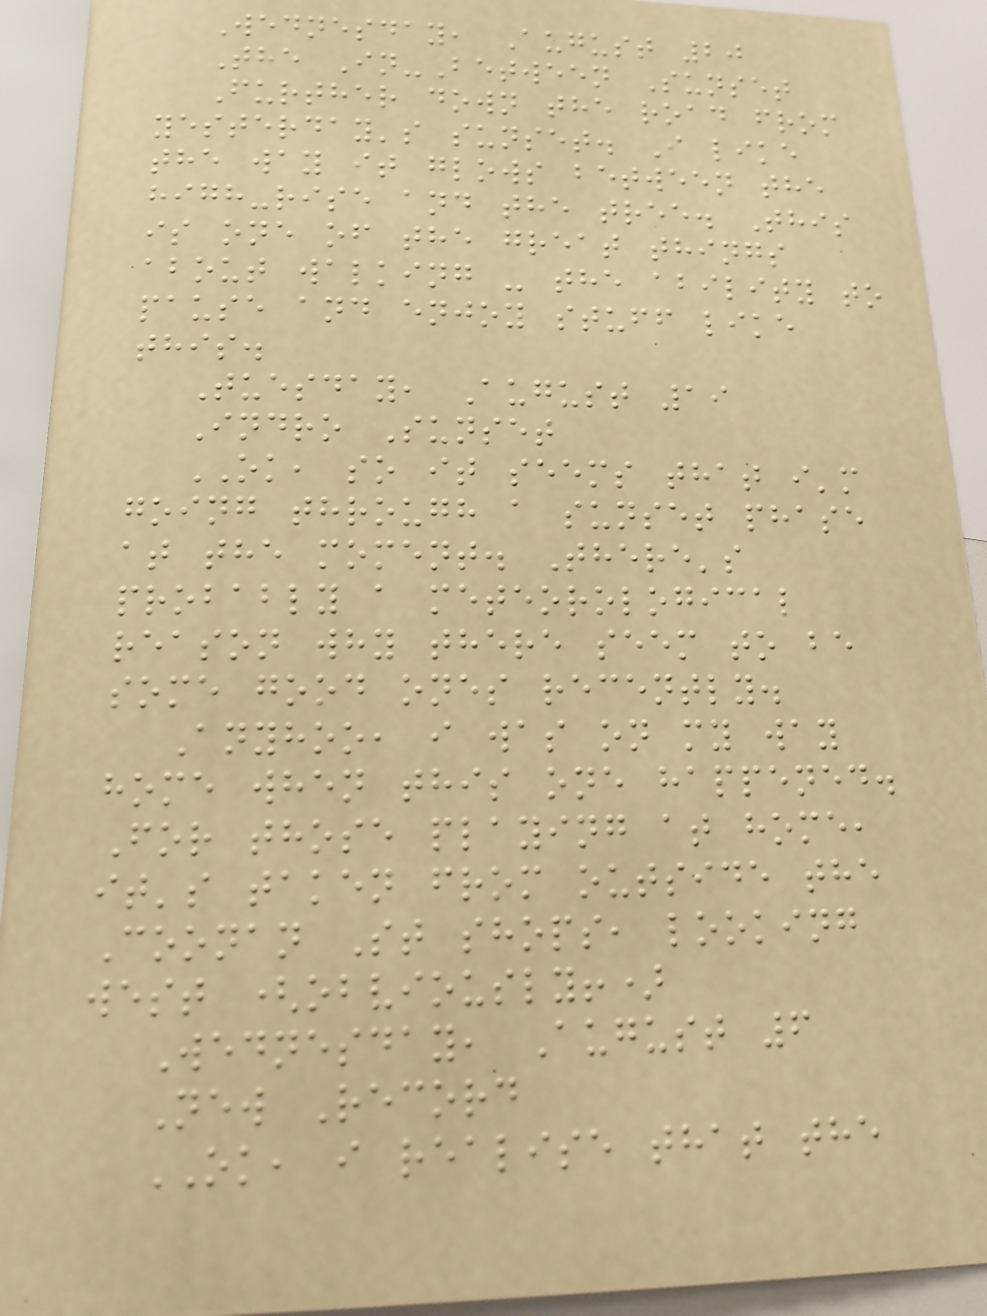Wednesday, August 20
The In-Between Sunset
Further down the road from
yesterday's sunset. I like
the way it glows between the
high-rise and the tree. This
is one of the great things
about walking - the ability to
pause and enjoy stuff like
this.
Tuesday, August 19
Indro Sunset
OK, so it seems that i'm
going through a sunset phase
at the moment. There's
probably a meteorological
reason why there seem to be
some good ones recently.
Anyhoo, i was on my way
home when this one happened.
For those playing at home,
it's taken from outside the
Coonan St shops, looking
west (obviously!)
Wednesday, August 6
New Record
OK, i realise that the
